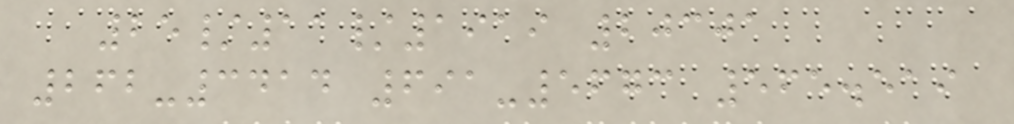25/11/1919 20301
262-3414 691-5673 565.519
